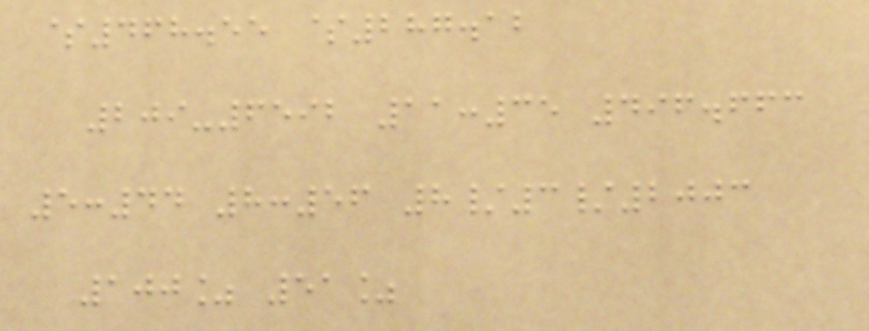$468.55 $287.12
209-6592 11:35 496.663
5:44 8:56 8/3/2003
100% 51%
